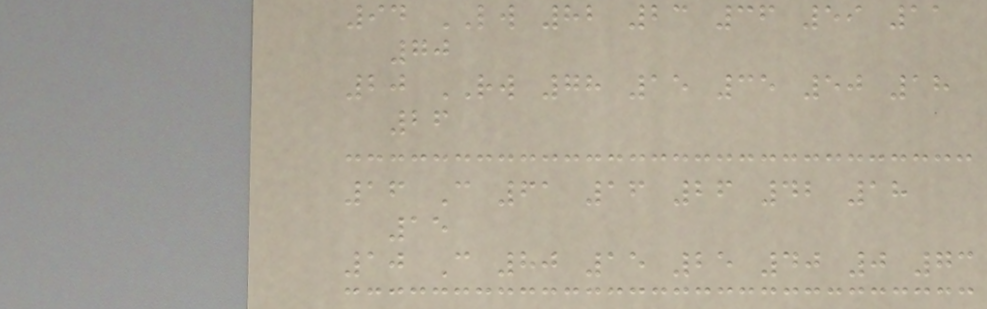94 LW 82 23 36 59 11
70
20 RW 78 15 35 50 18
26
16 C 61 16 26 42 18
15
10 C 80 15 25 40 0 73
